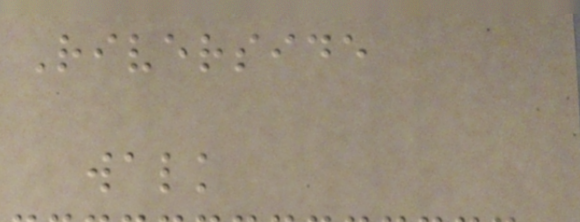Riverside
walk
